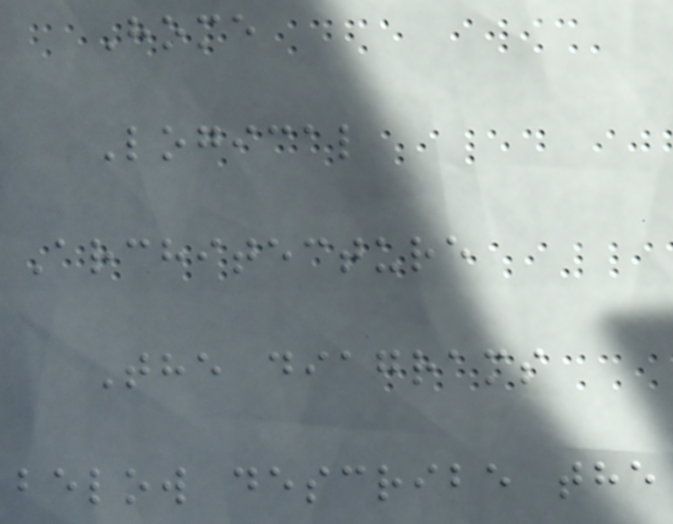Home
Logical
Architecture
The diagrams
below describe the
